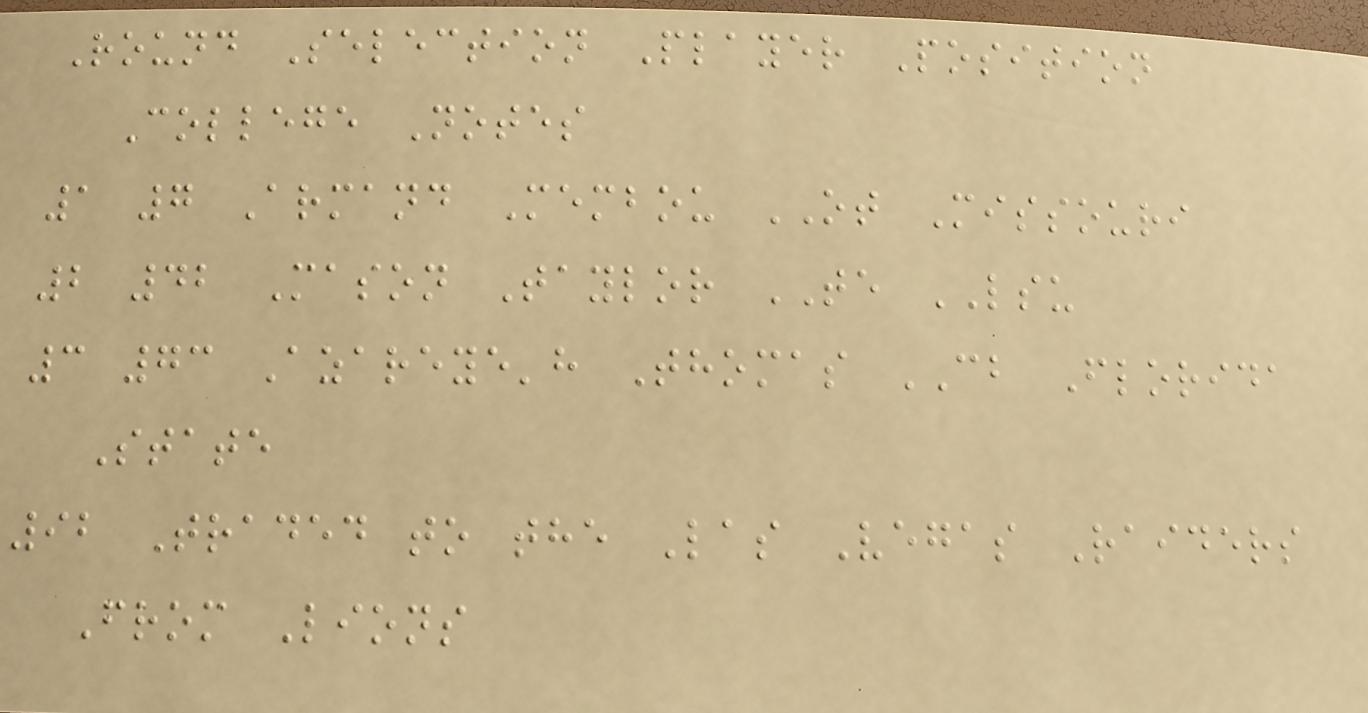Round Selection Player Position
College Notes
1 7 Armand Membou OT Missouri
2 42 Mason Taylor TE LSU
3 73 Azareye'h Thomas CB Florida
State
92 Traded to the Las Vegas Raiders
From Lions
